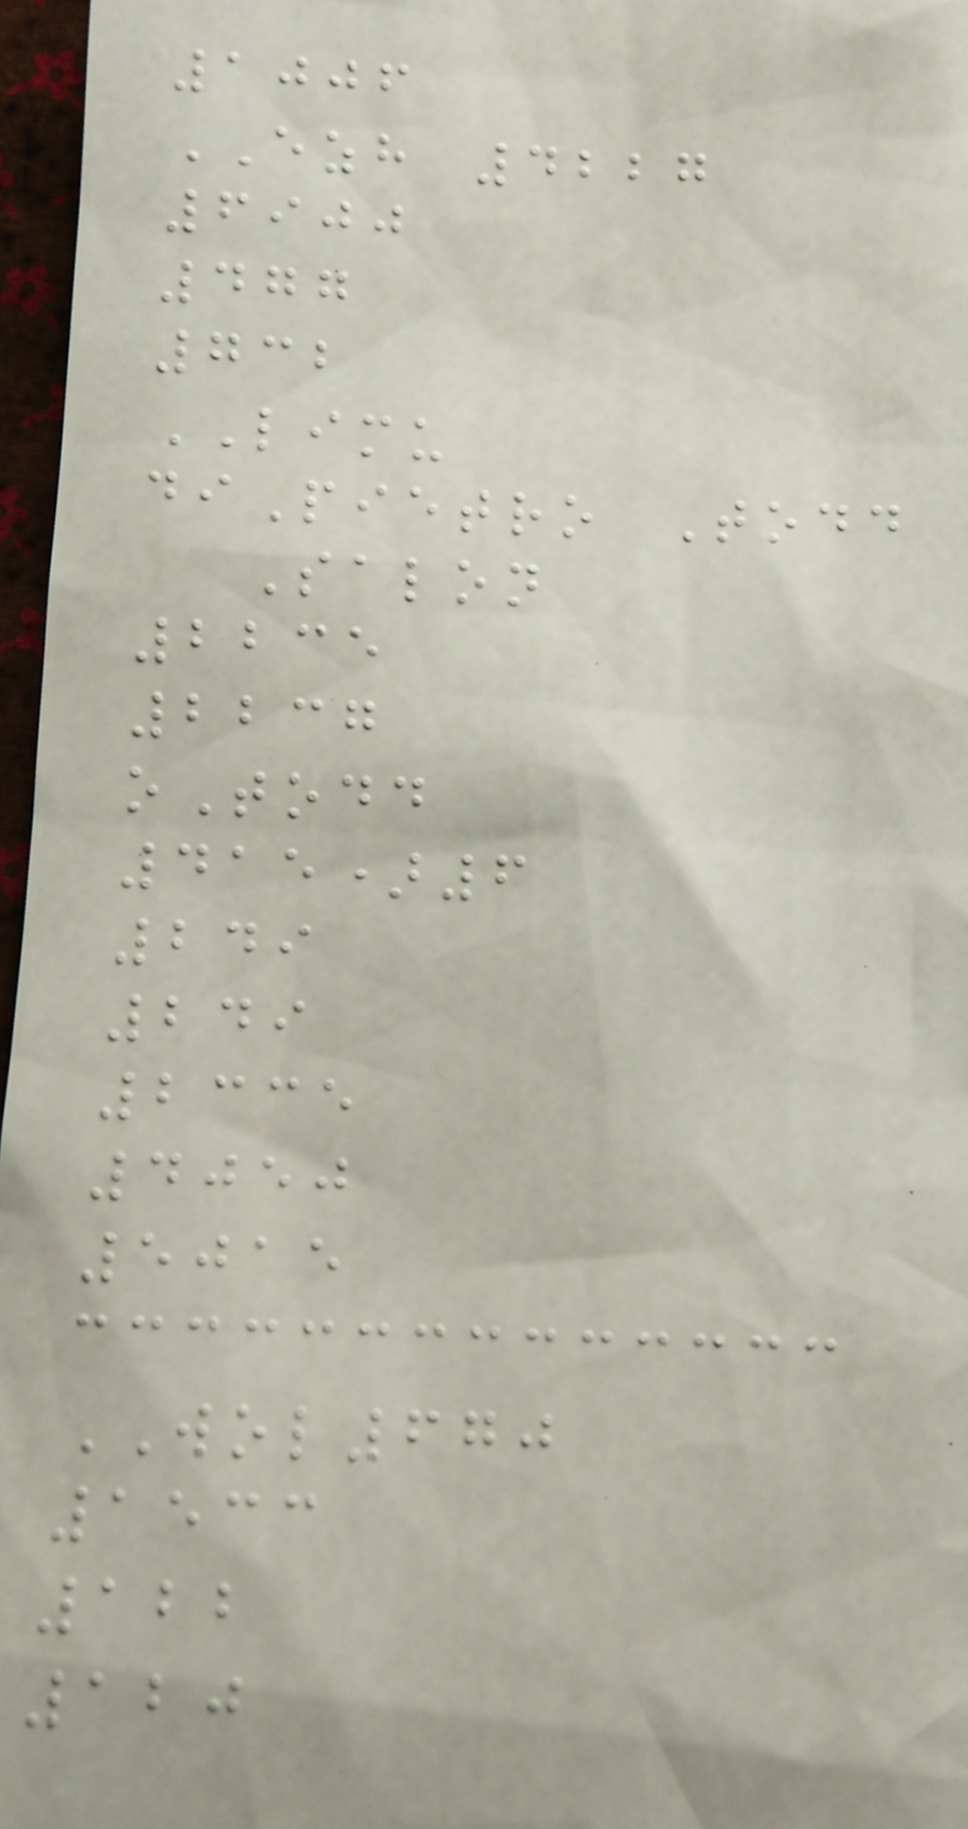1006
EZH 4227
6900
477
732
LIMU
diPietro Todd
Salon
2235
2237
oTodd
415)6
249
249
2335
4050
5015
WOL670
1533
122
120
